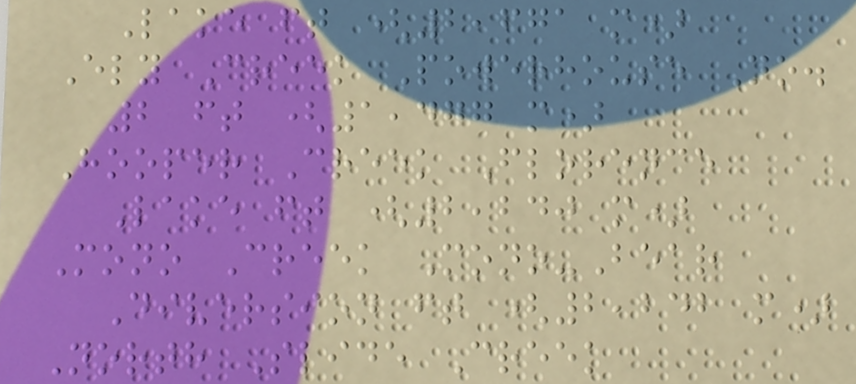Lake ft (2,671 m)
Ely Creek Powerhouse No.
2 ft (1,477 m)
Hooper Creek Florence
Lake ft (2,240 m)
Mono Creek Mono-Bear
Diversion ft (2,242 m)
North Slide Creek
